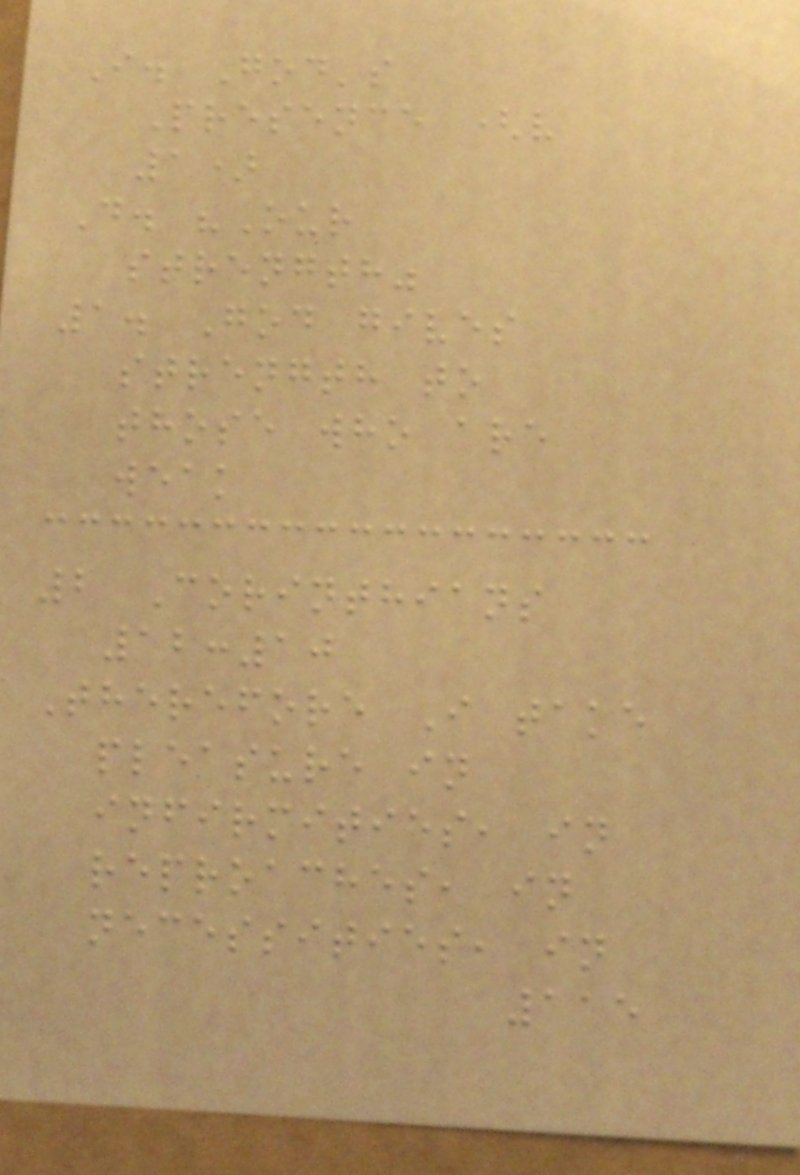I. God's
Presence (v
1)
D. "Our
strength"
1. God gives
strength to
those who are
weak
2 Corinthians
12:10
Therefore I take
pleasure in
infirmities, in
reproaches, in
necessities, in
115
